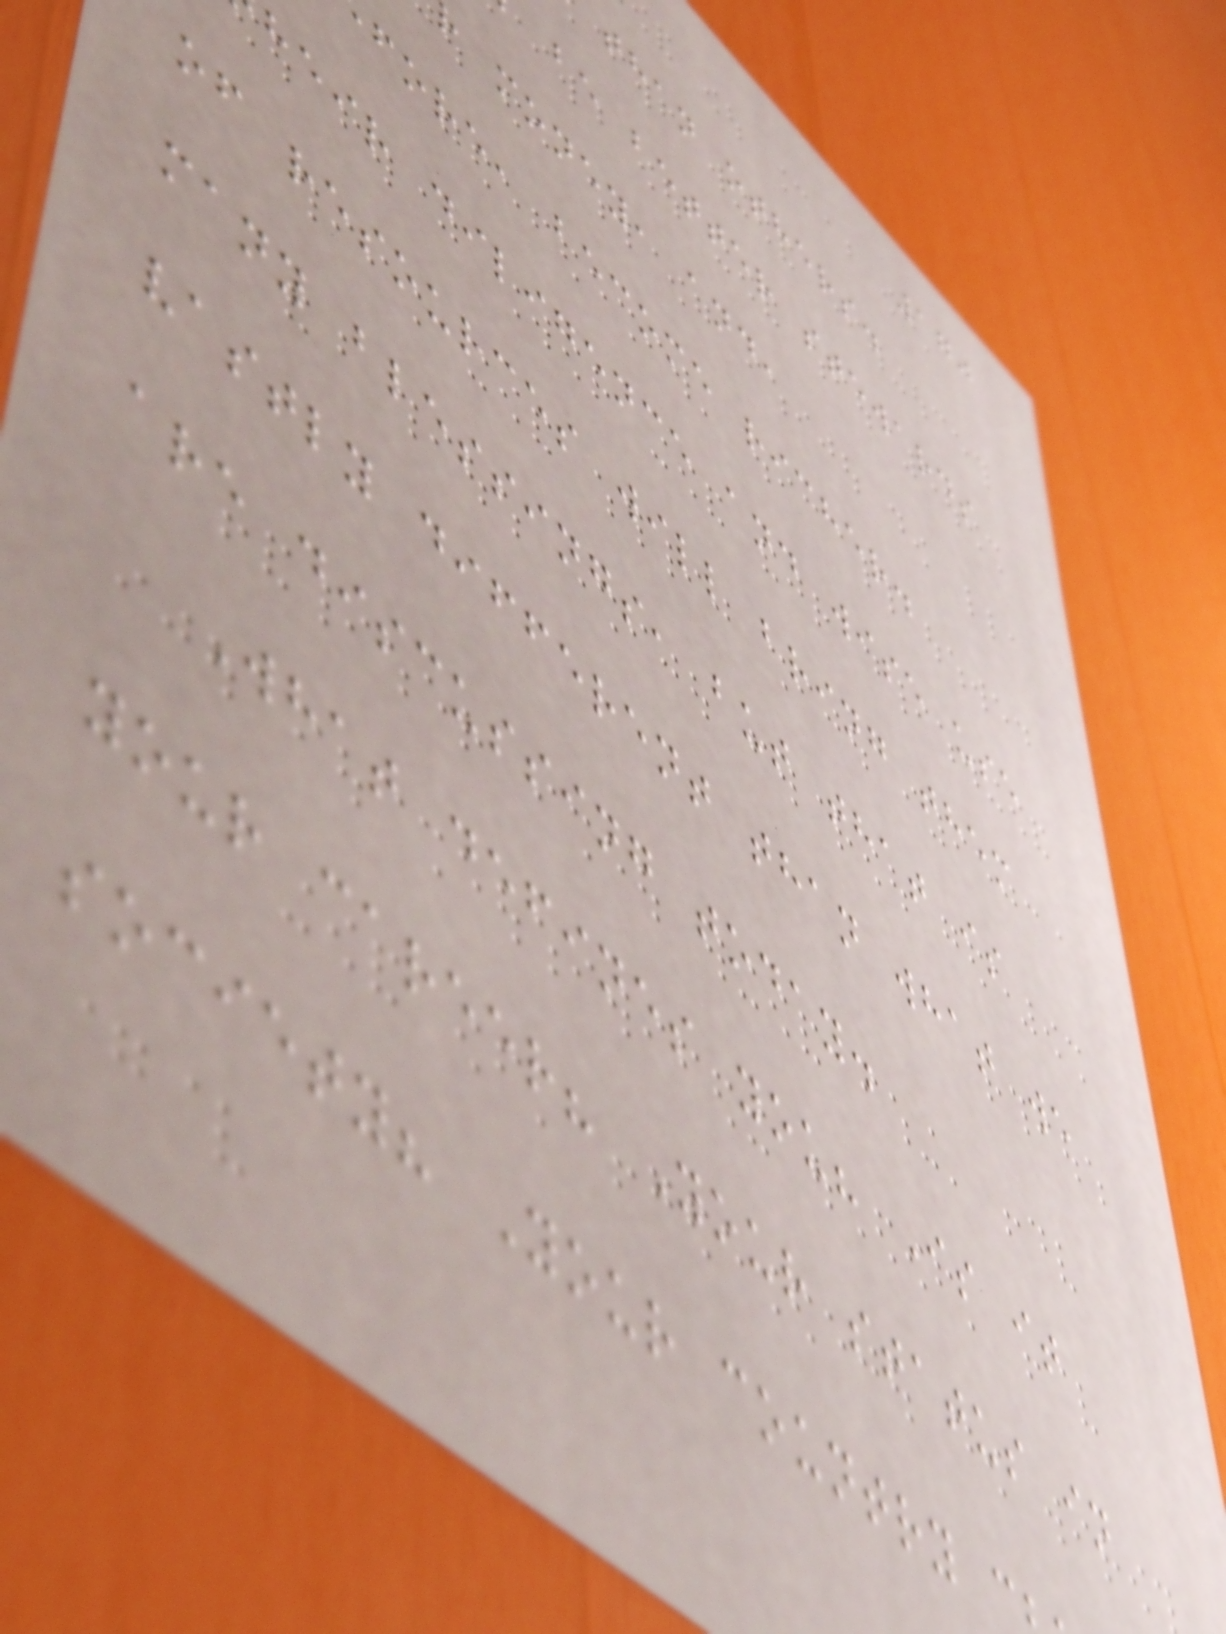170
than others.
be better stewards
money, and,
fore, become richer.
heir diligence and wise use
of resources will bring them
many blessings, but that is
vastly different than what we
are discussing today.
What defines you? Is it
your career? Your status in
society? Your country c
